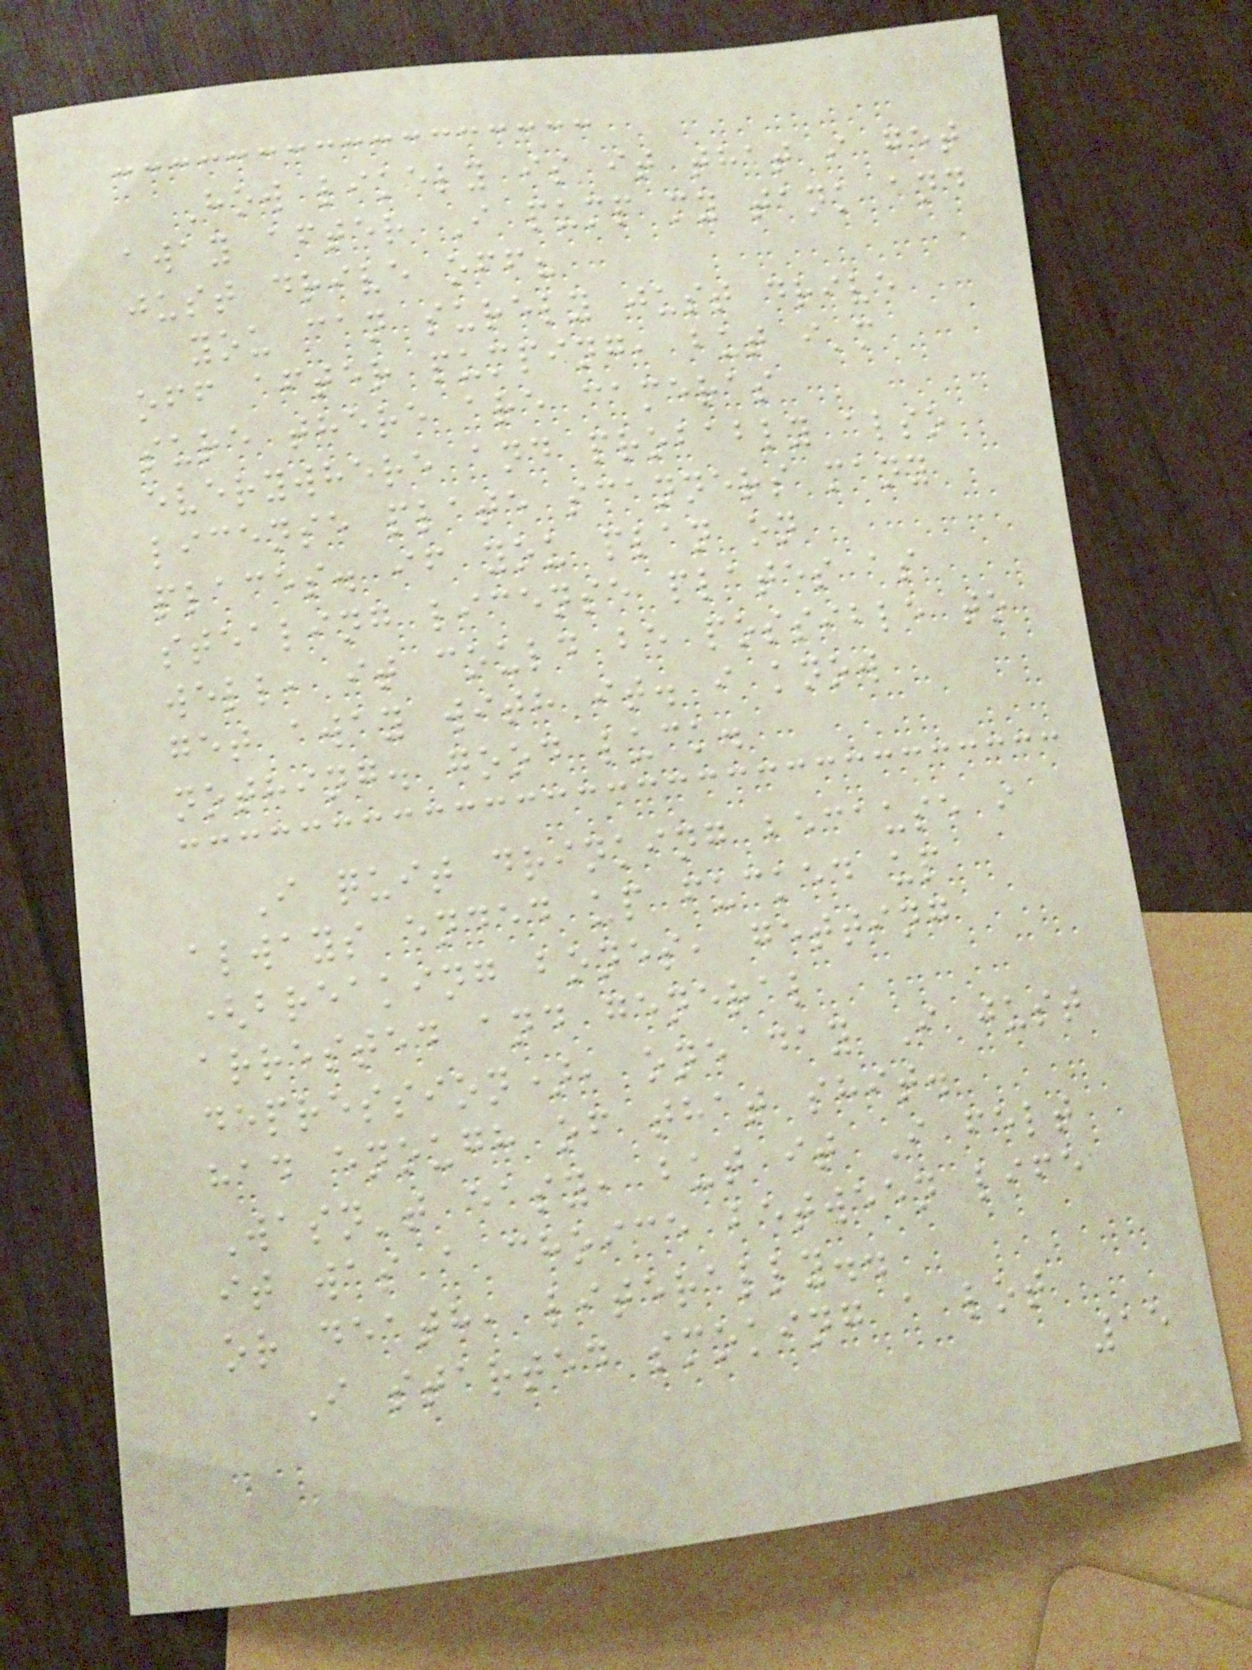How likely is it that i get
away after I pump my tank and
just drive off?
you can surely just drive
off after pumping, but i'm
sure there are cameras
everywhere and probably also
license plate scanners many
places. if you plan on
stealing license plates as
well, it could be possible to
get away with it. i know
nothing. good luck.
I quit drinking because i
always ended up fucked up
(breaking bones, getting
arrested and general
depression), one day I just
had enough of that shit.
Wasn't easy, but it I felt
it was a choice between life
or death, literally..
I started smoking a lot
15
